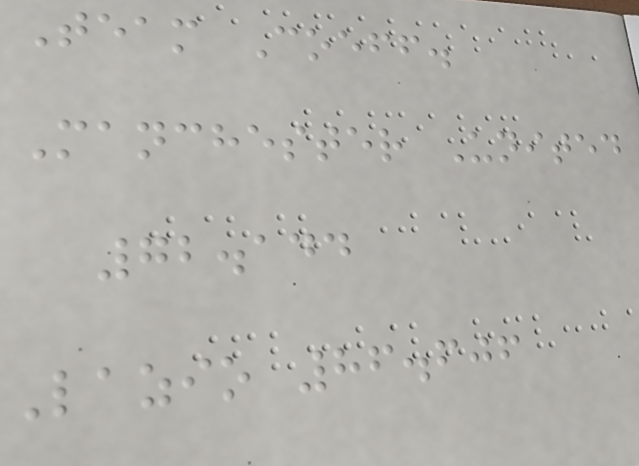Team Coeff.
Manchester United
72.144
Lazio 86.606
